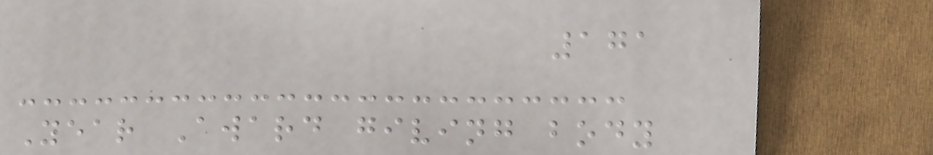171
Year Award giving body
